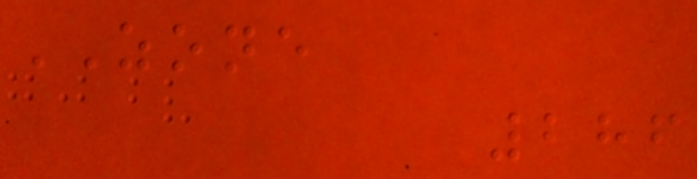ZONE
286
